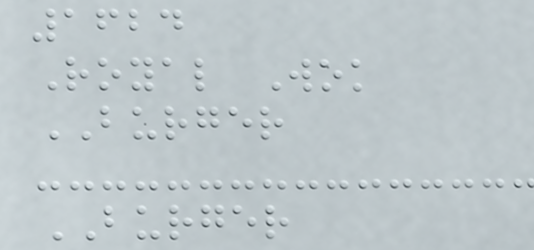1624
Royal Wok
BURGER
BURGER
